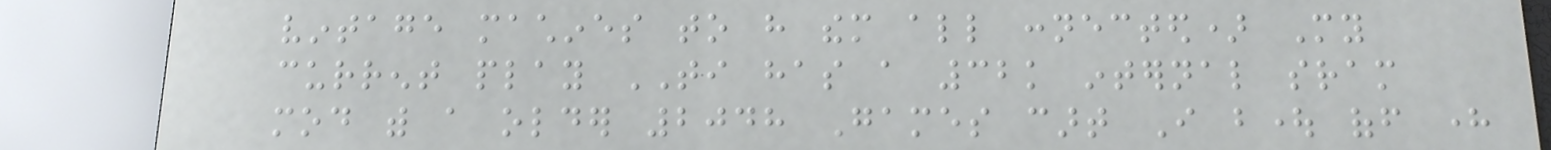vintage machines to have them all connected) My
current play TI has a 32k internal sram
mod with a older 2048 Games cart I bought off here
